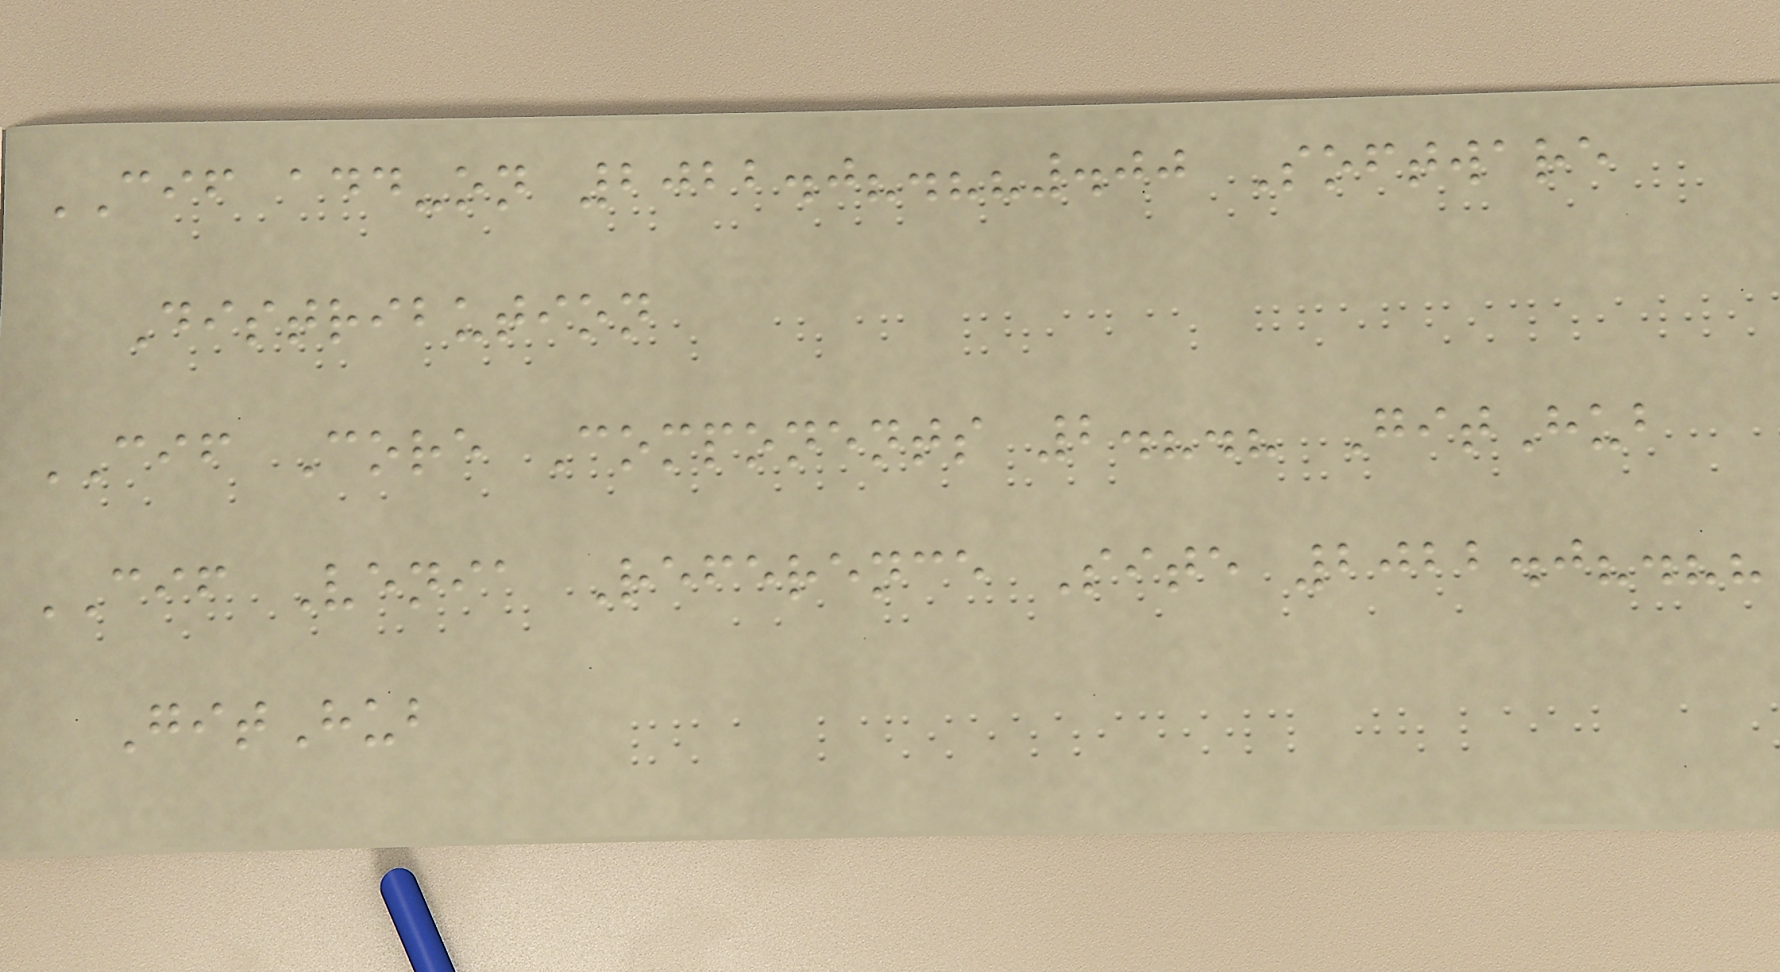CIF add-on 2022.0?.??.00 Software
Distribution
CIF Core Components 2.?.? GitHub
CIF Venia Reference Site 2022.0?.??
GitHub
